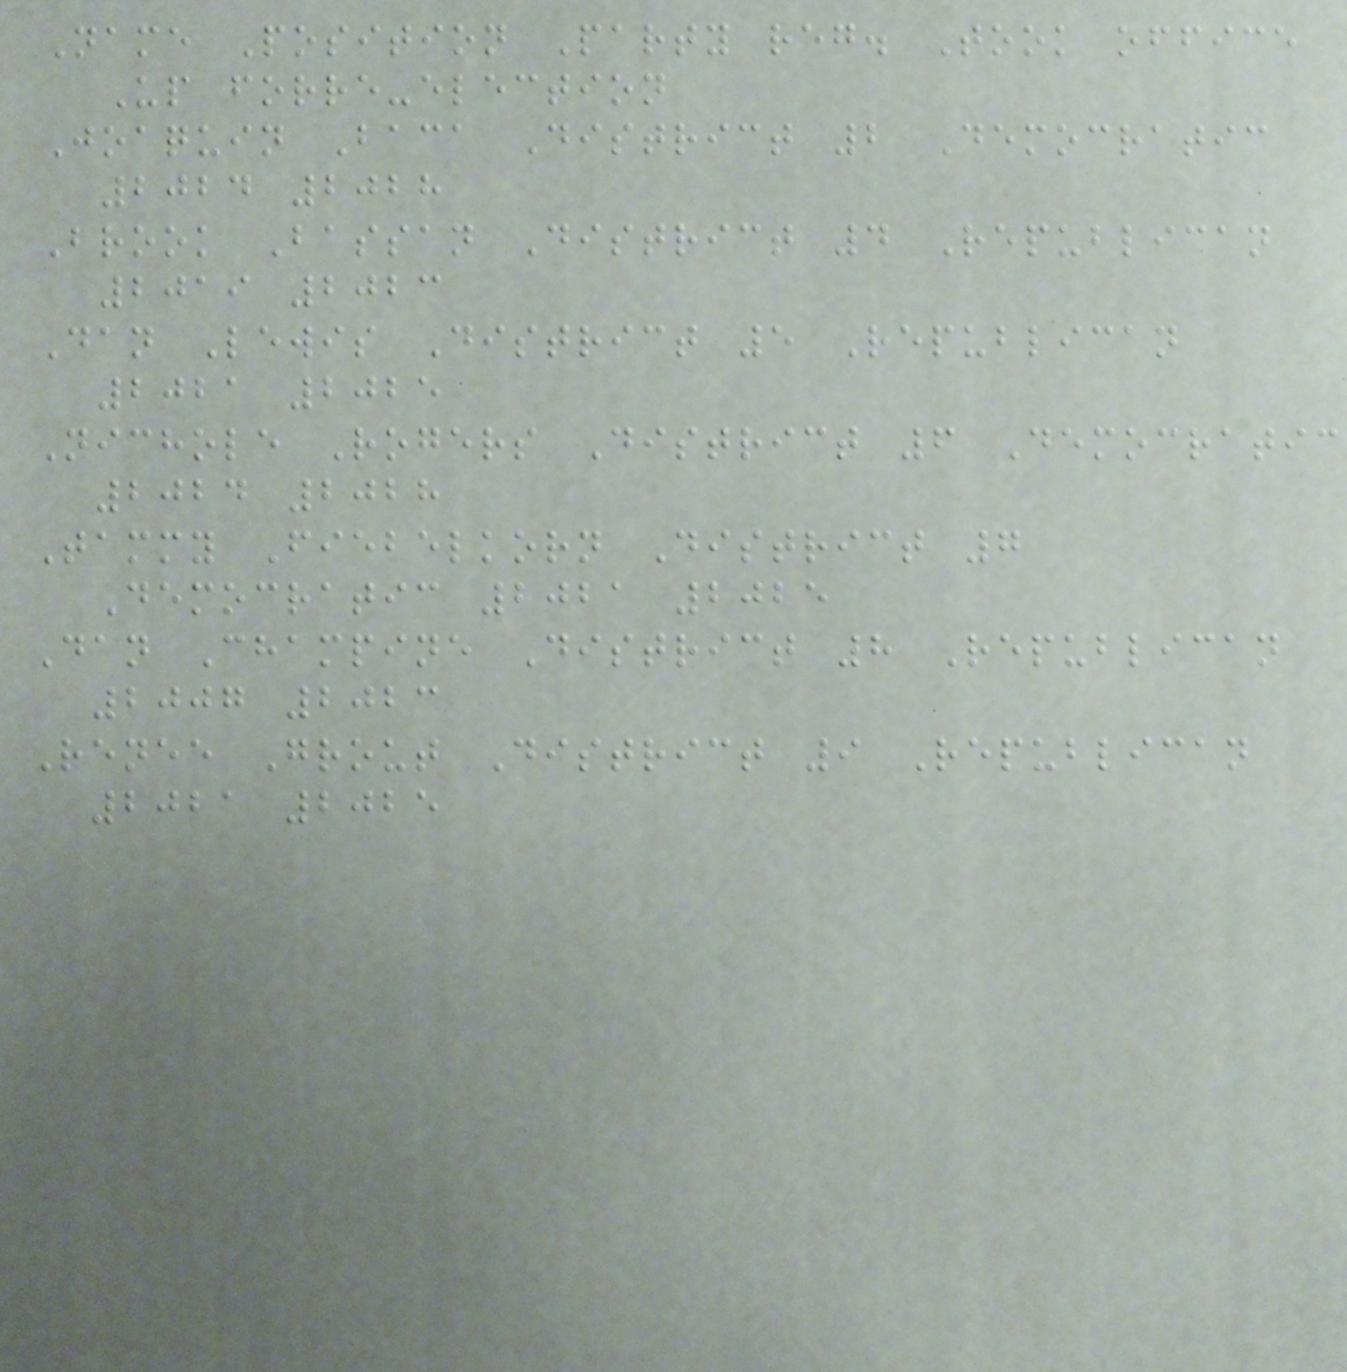Name Position Party reg. Took office
Up forre-election
Joaquin Baca District 2 Democratic
2024 2028
Brook Bassan District 4 Republican
2019 2023
Dan Lewis District 5 Republican
2021 2025
Nichole Rogers District 6 Democratic
2024 2028
Tammy Fiebelkorn District 7
Democratic 2021 2025
Dan Champine District 8 Republican
2007 2023
Renee Grout District 9 Republican
2021 2025
